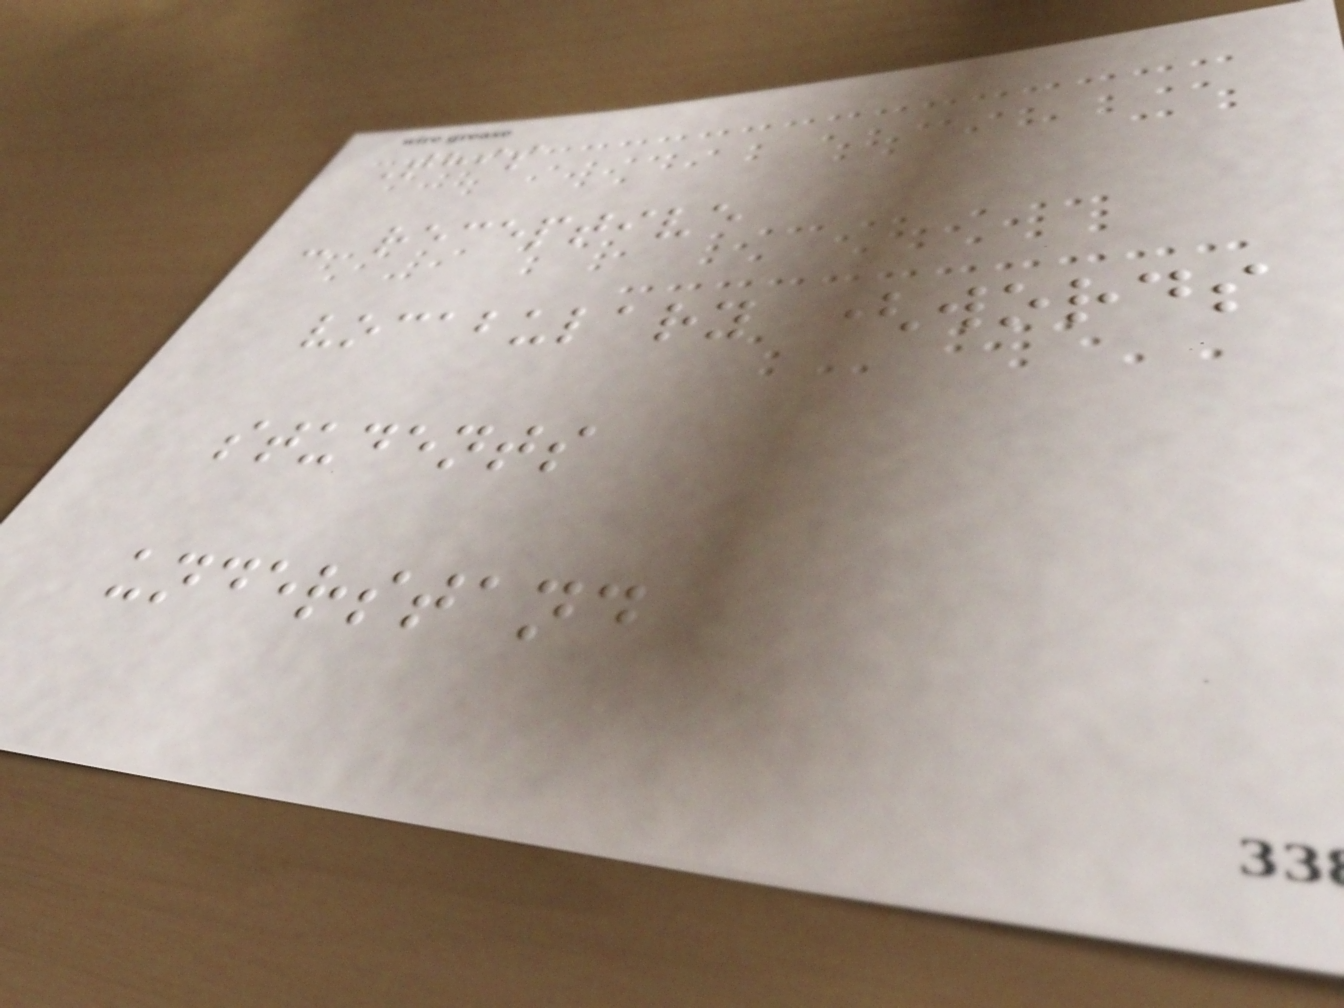This
- receptive
vocabulary (words
students
understand
